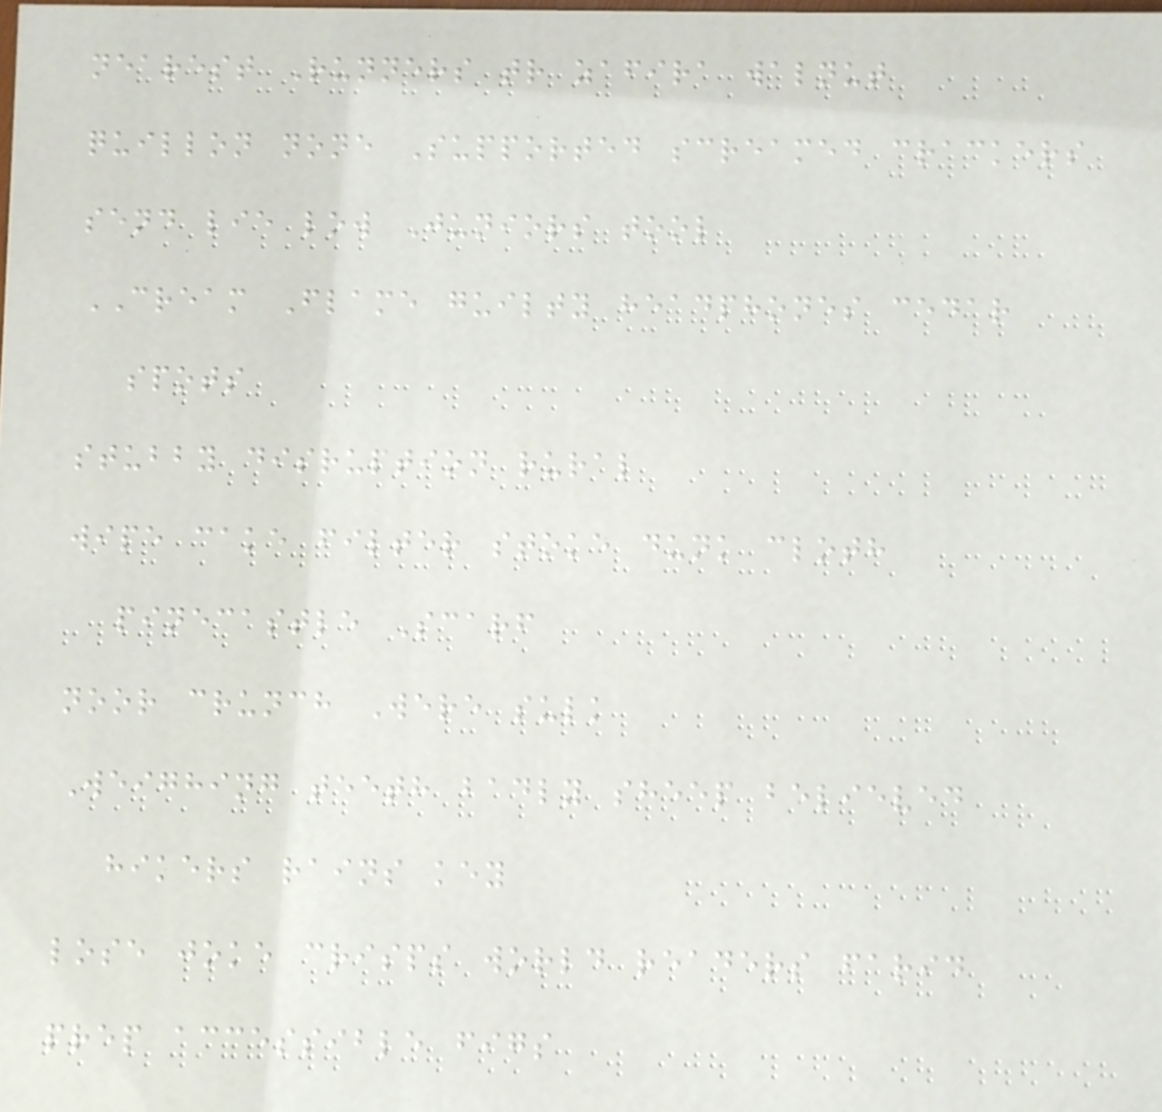nearest Runners tr zafira walnut
quillon none Supported screamed crackers
send lie low Juniors tool
CREAM Flame guilty headphones cedar
spots
stubby disruption rural
wipe cake filter stoke dunk cloth
pinecastle Scarf
noor crunch Were sulk
Weighing teeth badly sheep believed
hikers rains key
lose joke crisps world readers farid
prep accessible figs
